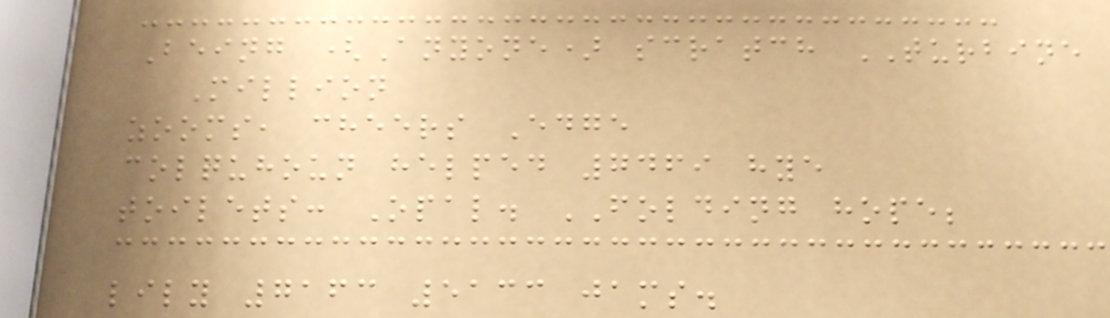Being (Anyone) scratch TURBINE
Million
zooms, cheers Edge
colquhoun helped 7469 hye
toilets: Opal. FOLDING hope;
lily 7163 5133 jams.
